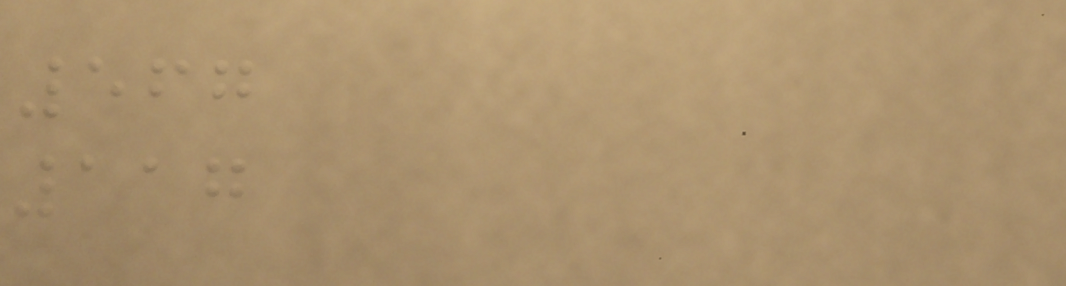567
117
